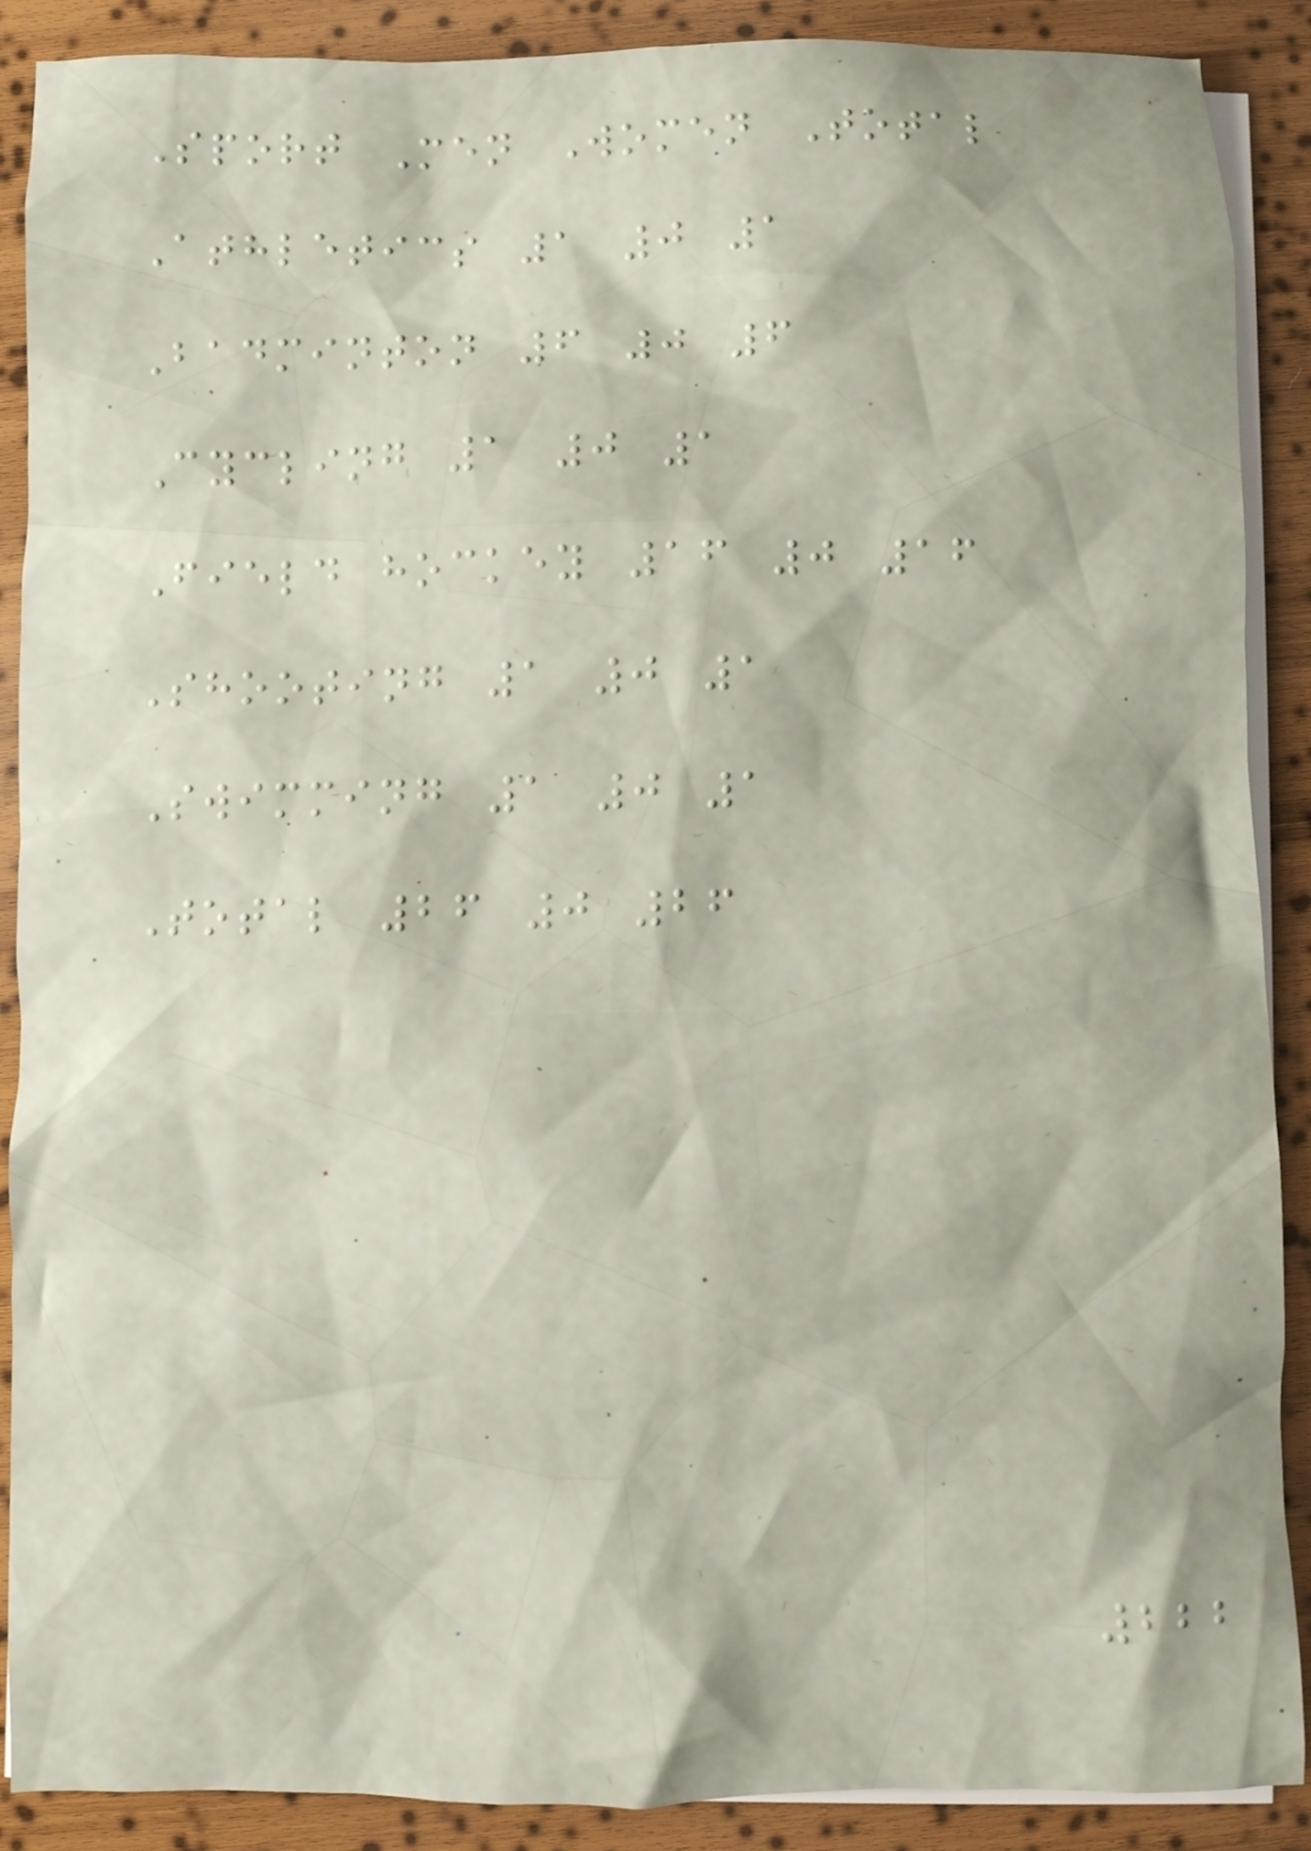Sport Men Women Total
Athletics 1 0 1
Badminton 6 0 6
Cycling 1 0 1
Field hockey 16 0 16
Shooting 1 0 1
Swimming 1 0 1
Total 26 0 26
222
